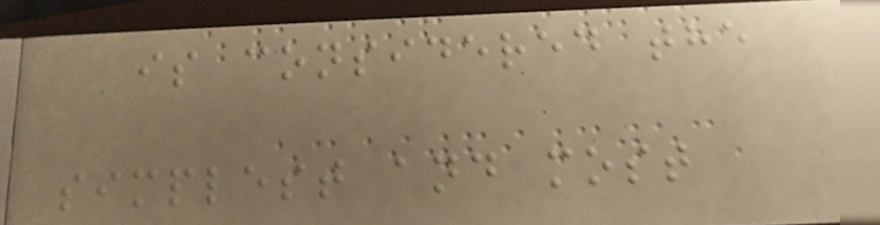is considered the
simplest and most
